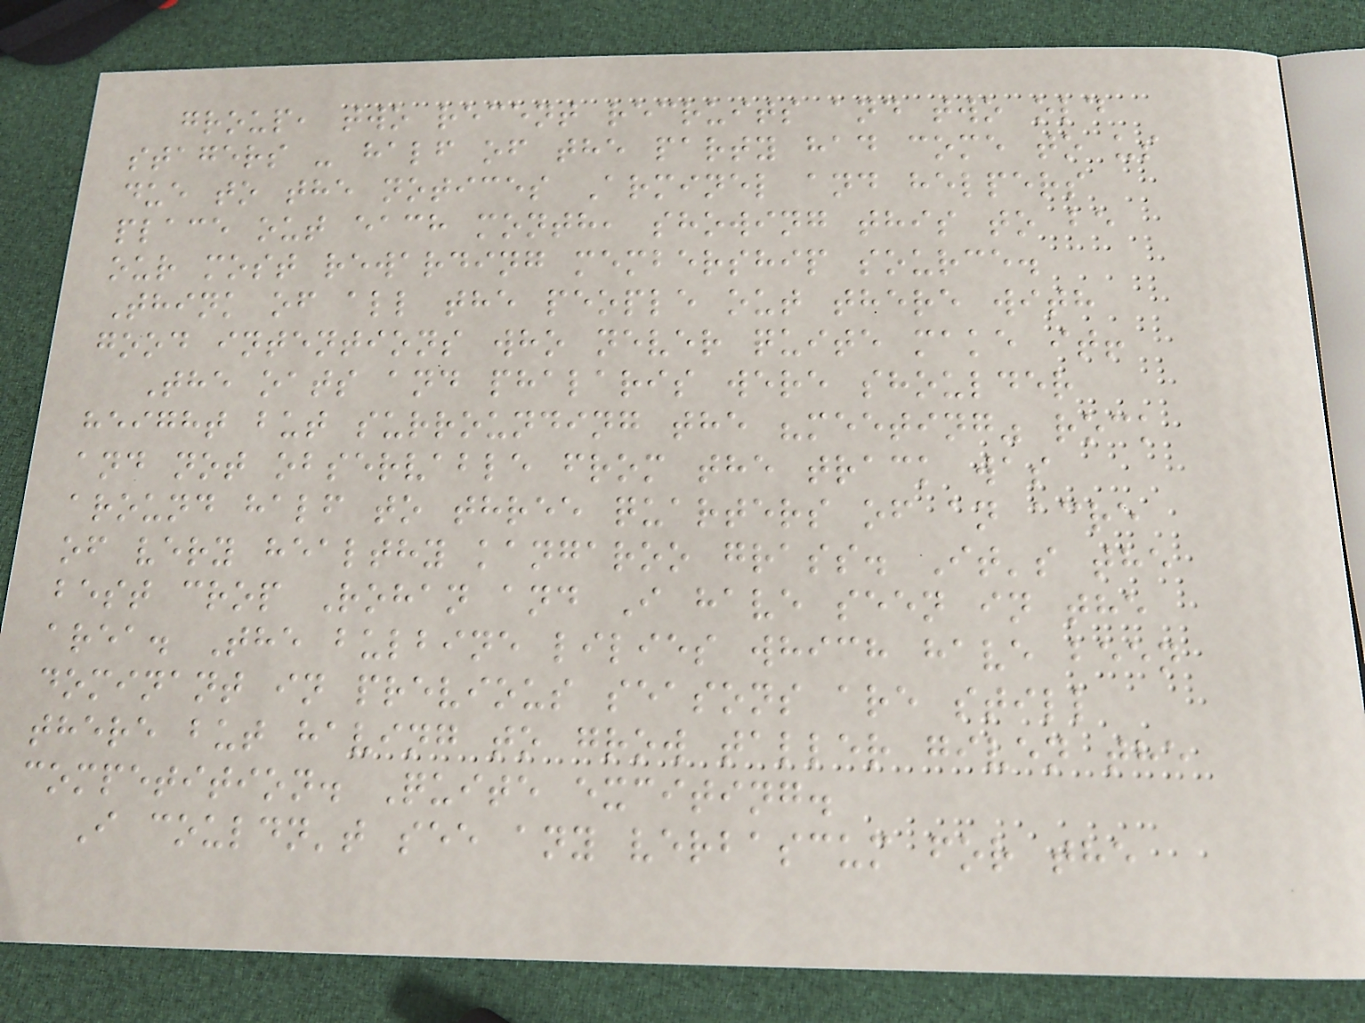group, two recent recruits and two old
stagers - half of the party had come to us
due to the notices Arminel and helpers
place out each month, showing this to be
our most rewarding membership source.
Think of all the people out there with
good intentions who never quite make it!
The oats and phalaris were shoulder
height but surrounding the "meeting" rock
and not observable from the track was
around half to three quarters of an acre
of very healthy kangaroo grass. It's the
best crop Rohan and I have seen in the
area. The bulbine lilies which have been
dominant in previous seasons are still
there but having to grow taller given the
competition. Quite exciting.
I couldn't see any verbascum for the
